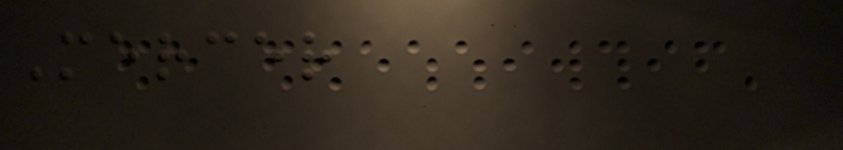Mercer
